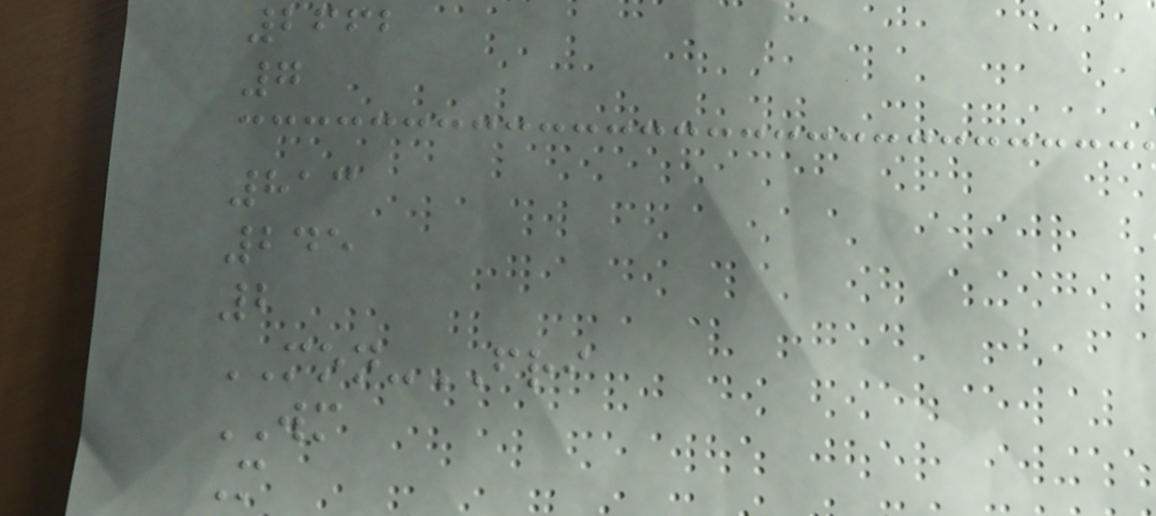2662
7
813
245
2
MON-FRI
WM
M
